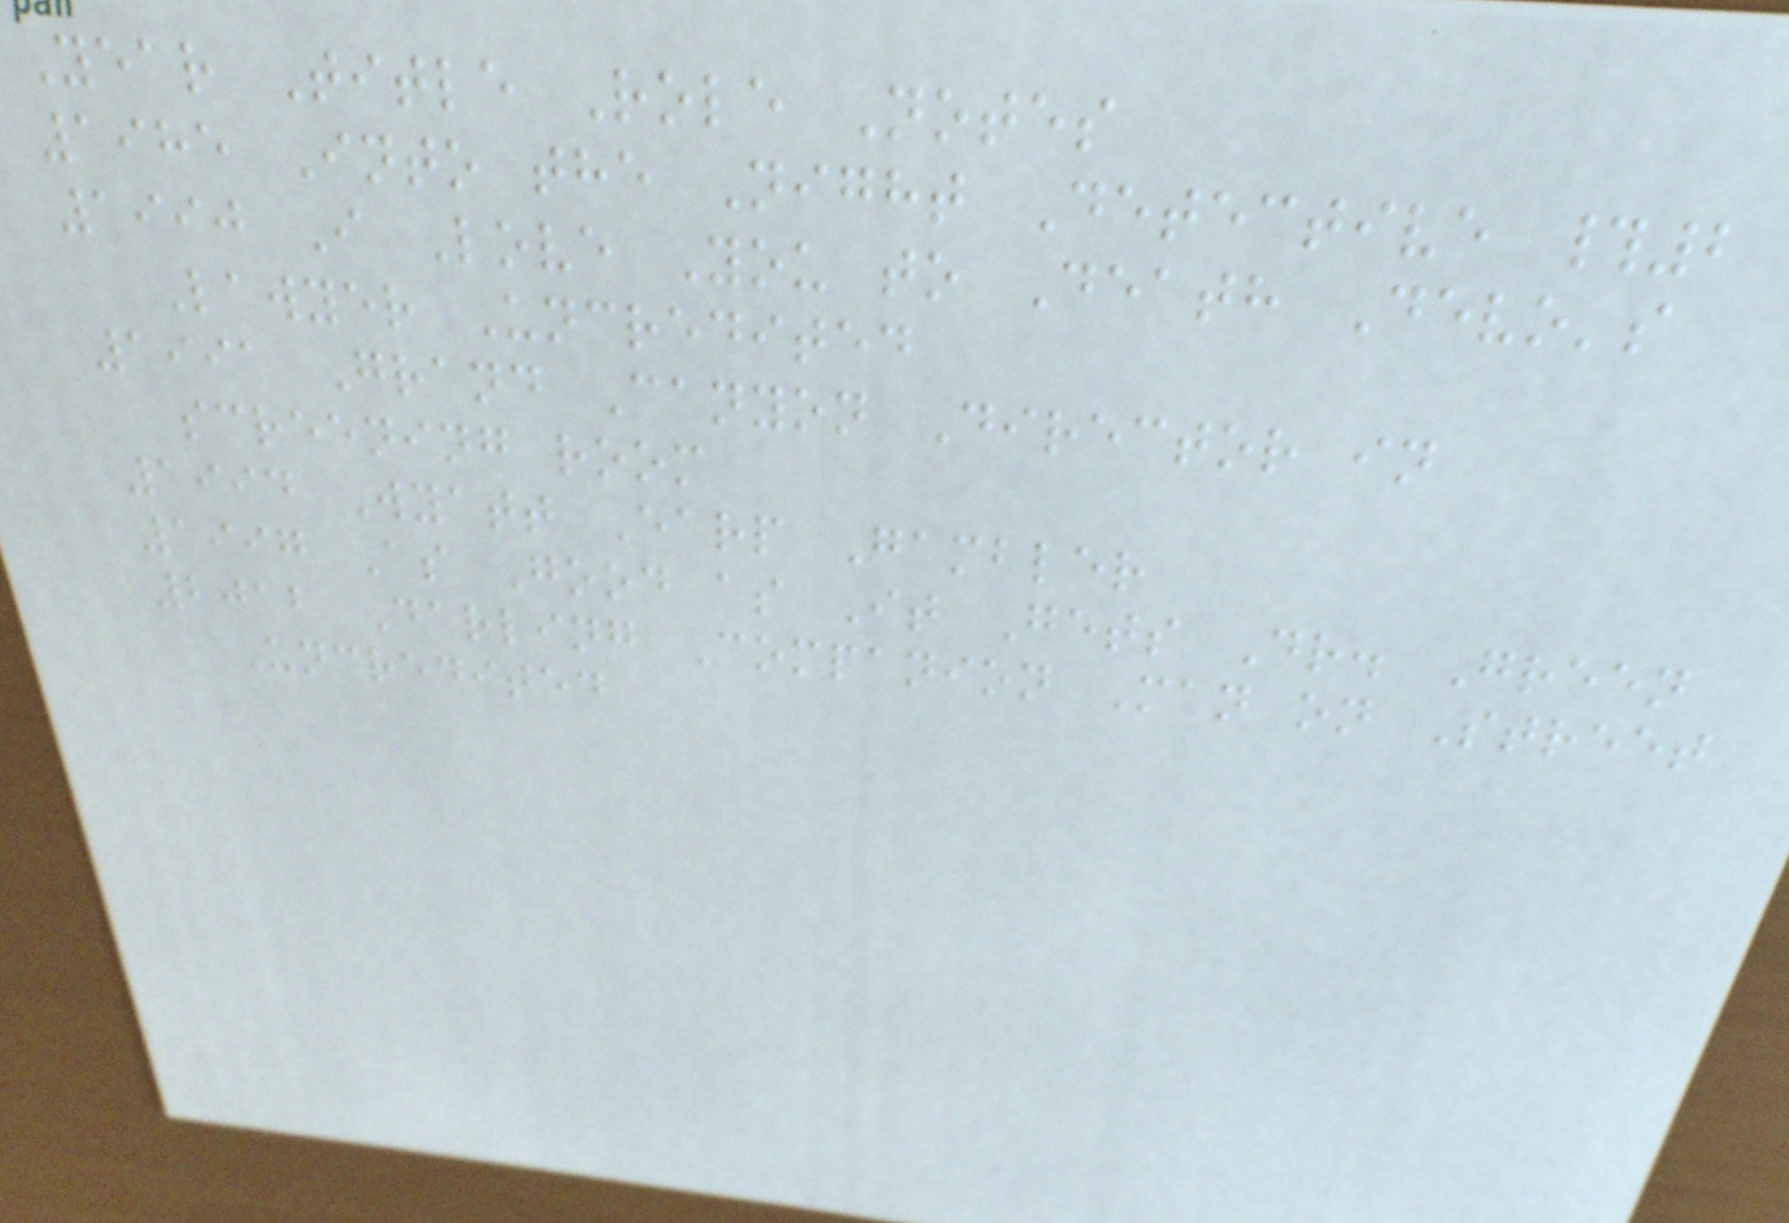Year Title Role Notes
1985 Into the Night Detective #2
1990 I Love You to Death Devo's
Lawyer Uncredited
1991 Grand Canyon Director in
screening room
1994 Wyatt Earp Gambler
1997 As Good as It Gets Dr. Green
2012 Darling Companion Man on Street
Uncredited
